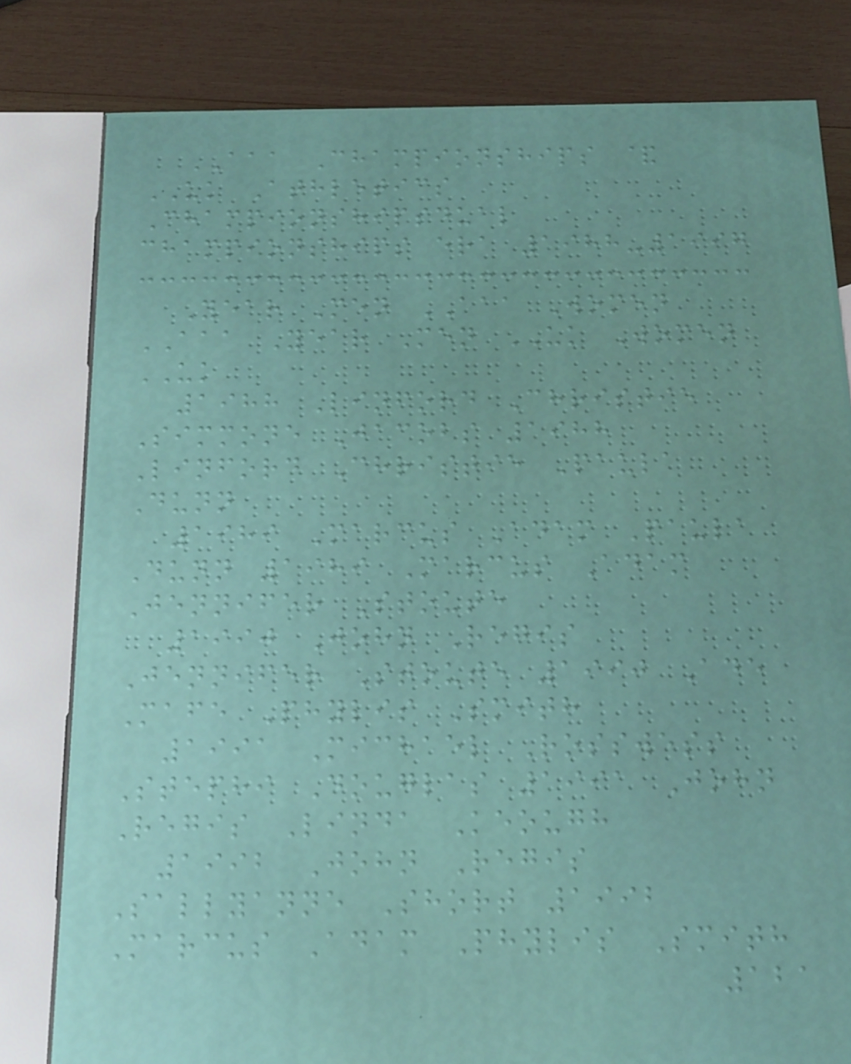AAA Championships &
UK Athletics
Championshipsdual
championships era 1988-1997
Year Men AAA Women
AAA Year Men UK Women
UK
1988 Linford Christie
Simmone Jacobs 1988
Linford Christie Paula
Dunn
1989 Marcus Adam Paula
Dunn 1989 Marcus Adam
Jennifer Stoute
1990 John Regis
Jennifer Stoute 1990 Ade
Mafe Phylis Smith
1991 Michael Rosswess
Stephi Douglas 1991 John
Regis Linda Keough
1992 John Regis
Sallyanne Short 1992
Marcus Adam Phylis Smith
121
